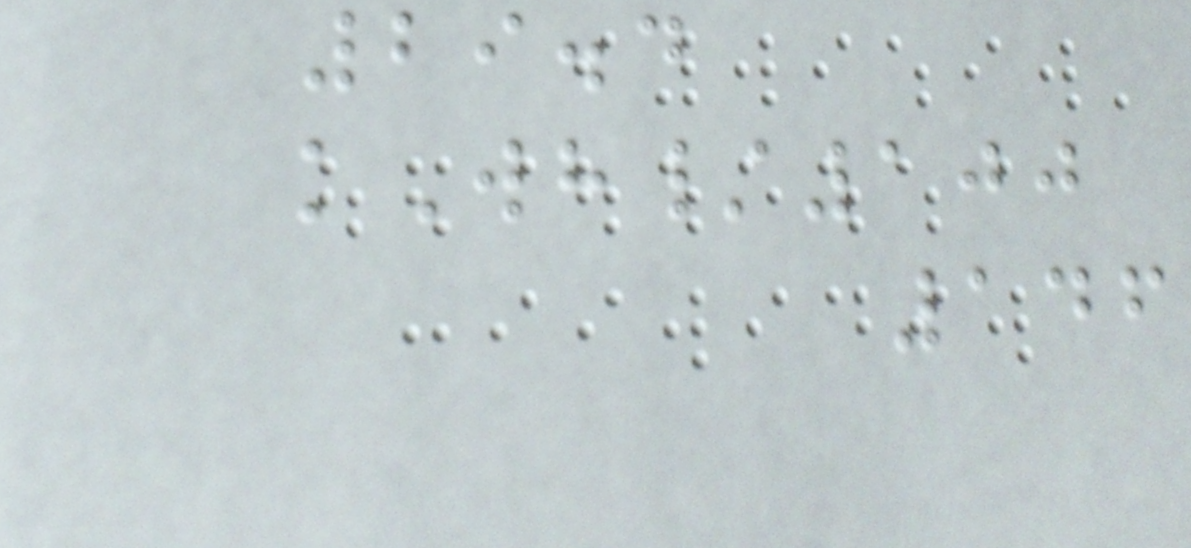29.4
kWh/100
146
